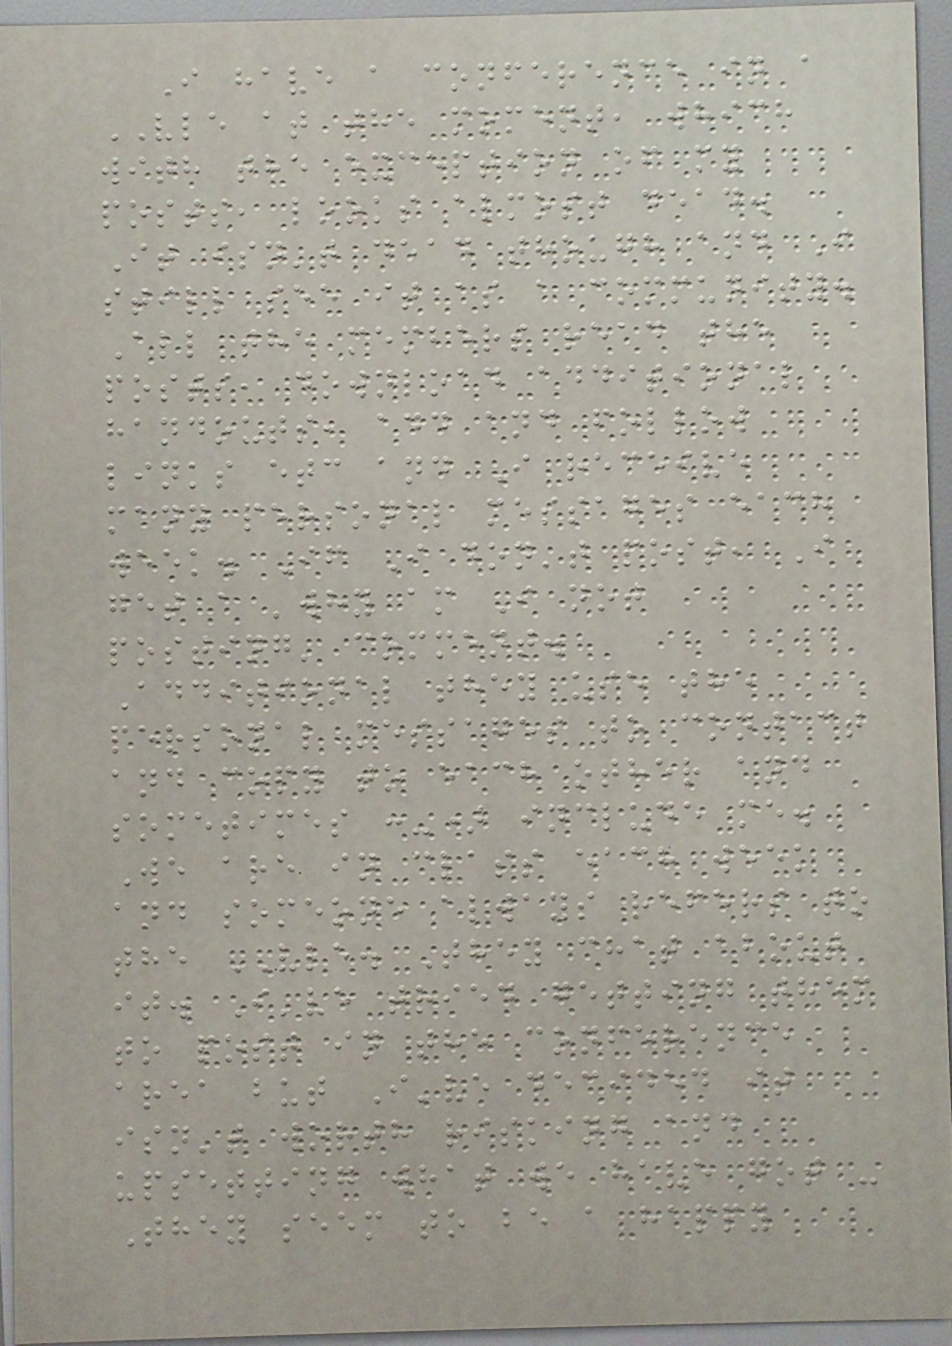I have a conference in a
VLE at the moment, which
with the exception of my
posts, looks almost dead.
It isn't dead though and I
still see it as a community.
All the members read the
posts, download additional
handouts, add and follow
links etc and I receive
many personal messages each
week. If I don't post, I
get a 'why am I not
posting' comment.
Additional they use the
personal messages to contact
and copy to each other and
sometimes :-) include me.
We are in class each week
and someone always refers to
the VLE. They chat about
it. I've tried getting them
to post in the conference
area but I've decided it
isn't worth risking and
upsetting what we have got -
They seem to be a happy
